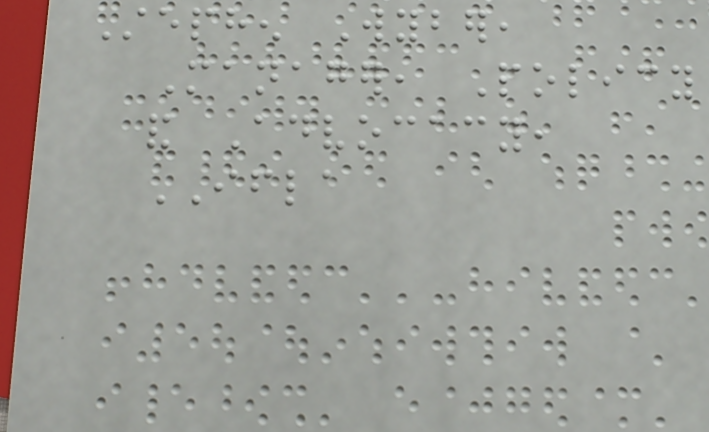Stephen Wyber,
Manager, Policy
and Advocacy,
IFLA
